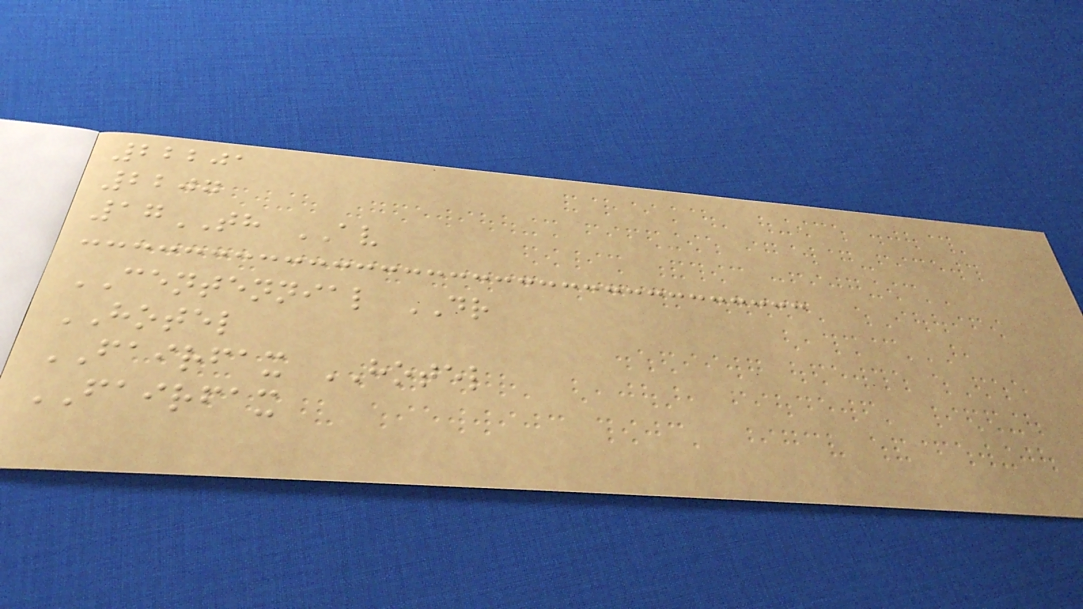22201
2207
17TH AV
CENTENNIAL DR
HOTEL
FAIRFAX HOTEL
FAIRFAX
